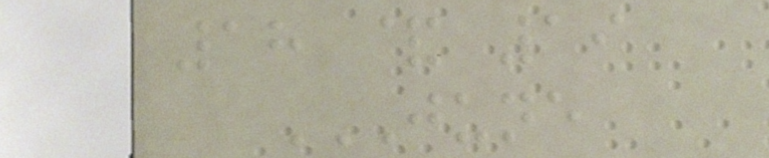18 & 19
JUNE
